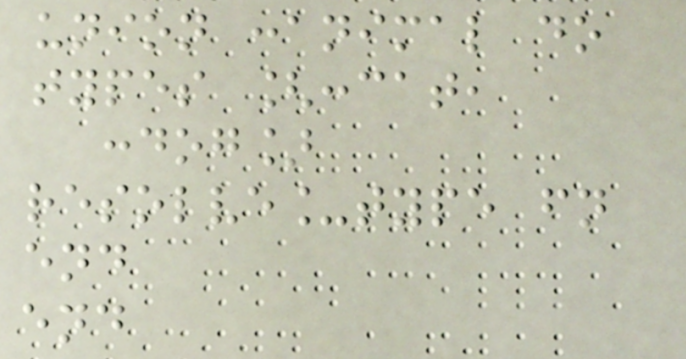union :animal do
types [:cat,
:dog]
resolve_type fn
end
end
